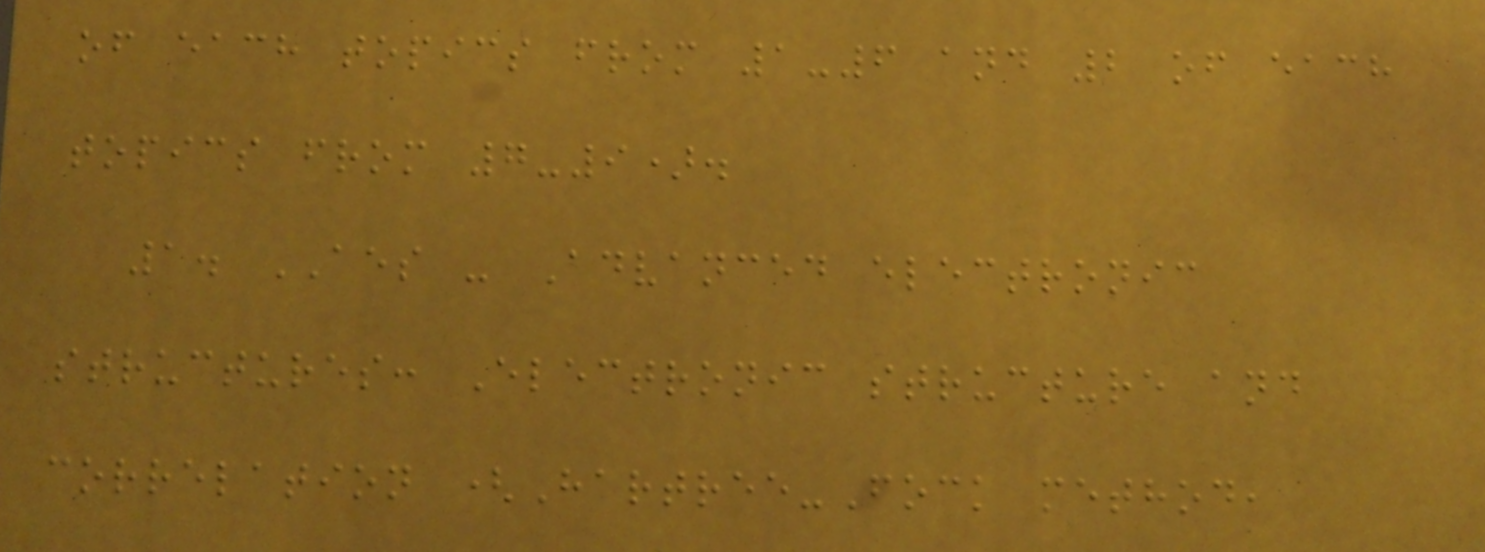of each topics from 1-6 and 2 of each
topics from 7-9).
1. AES - Advanced electronic
structures: Electronic structure and
correlation (Hartree-Fock method,
